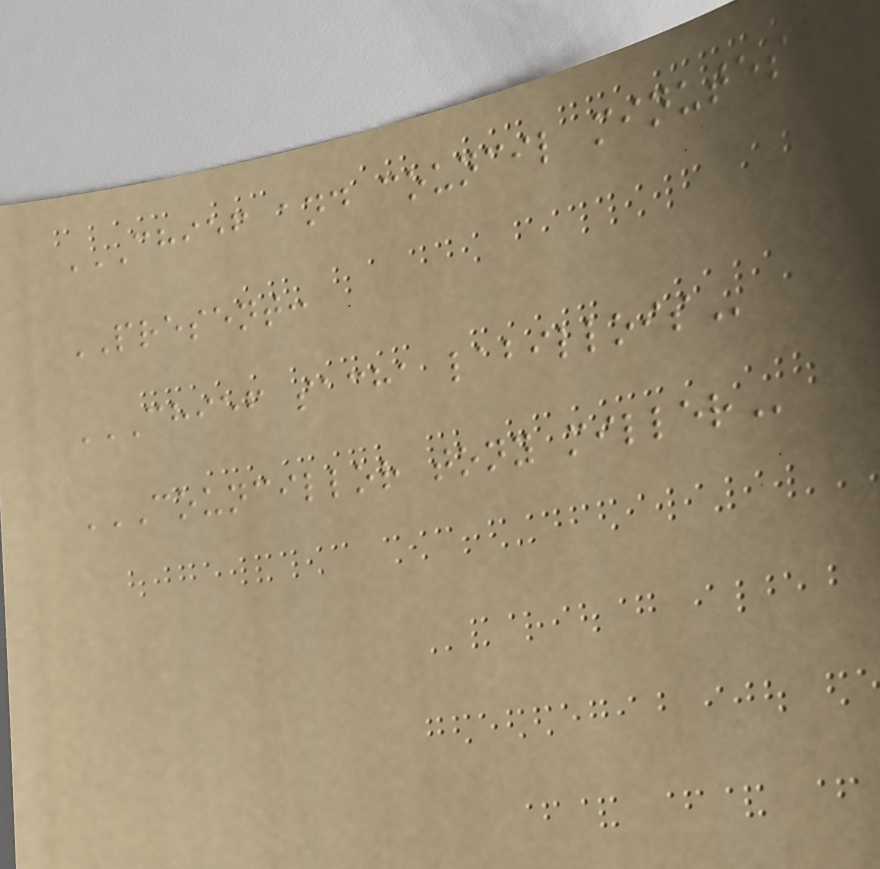CHIEF AND COUNCIL MINUTES
PRESENT:
CHIEF SACHA LABILLOIS
COUNCILLOR TONY MILLER
